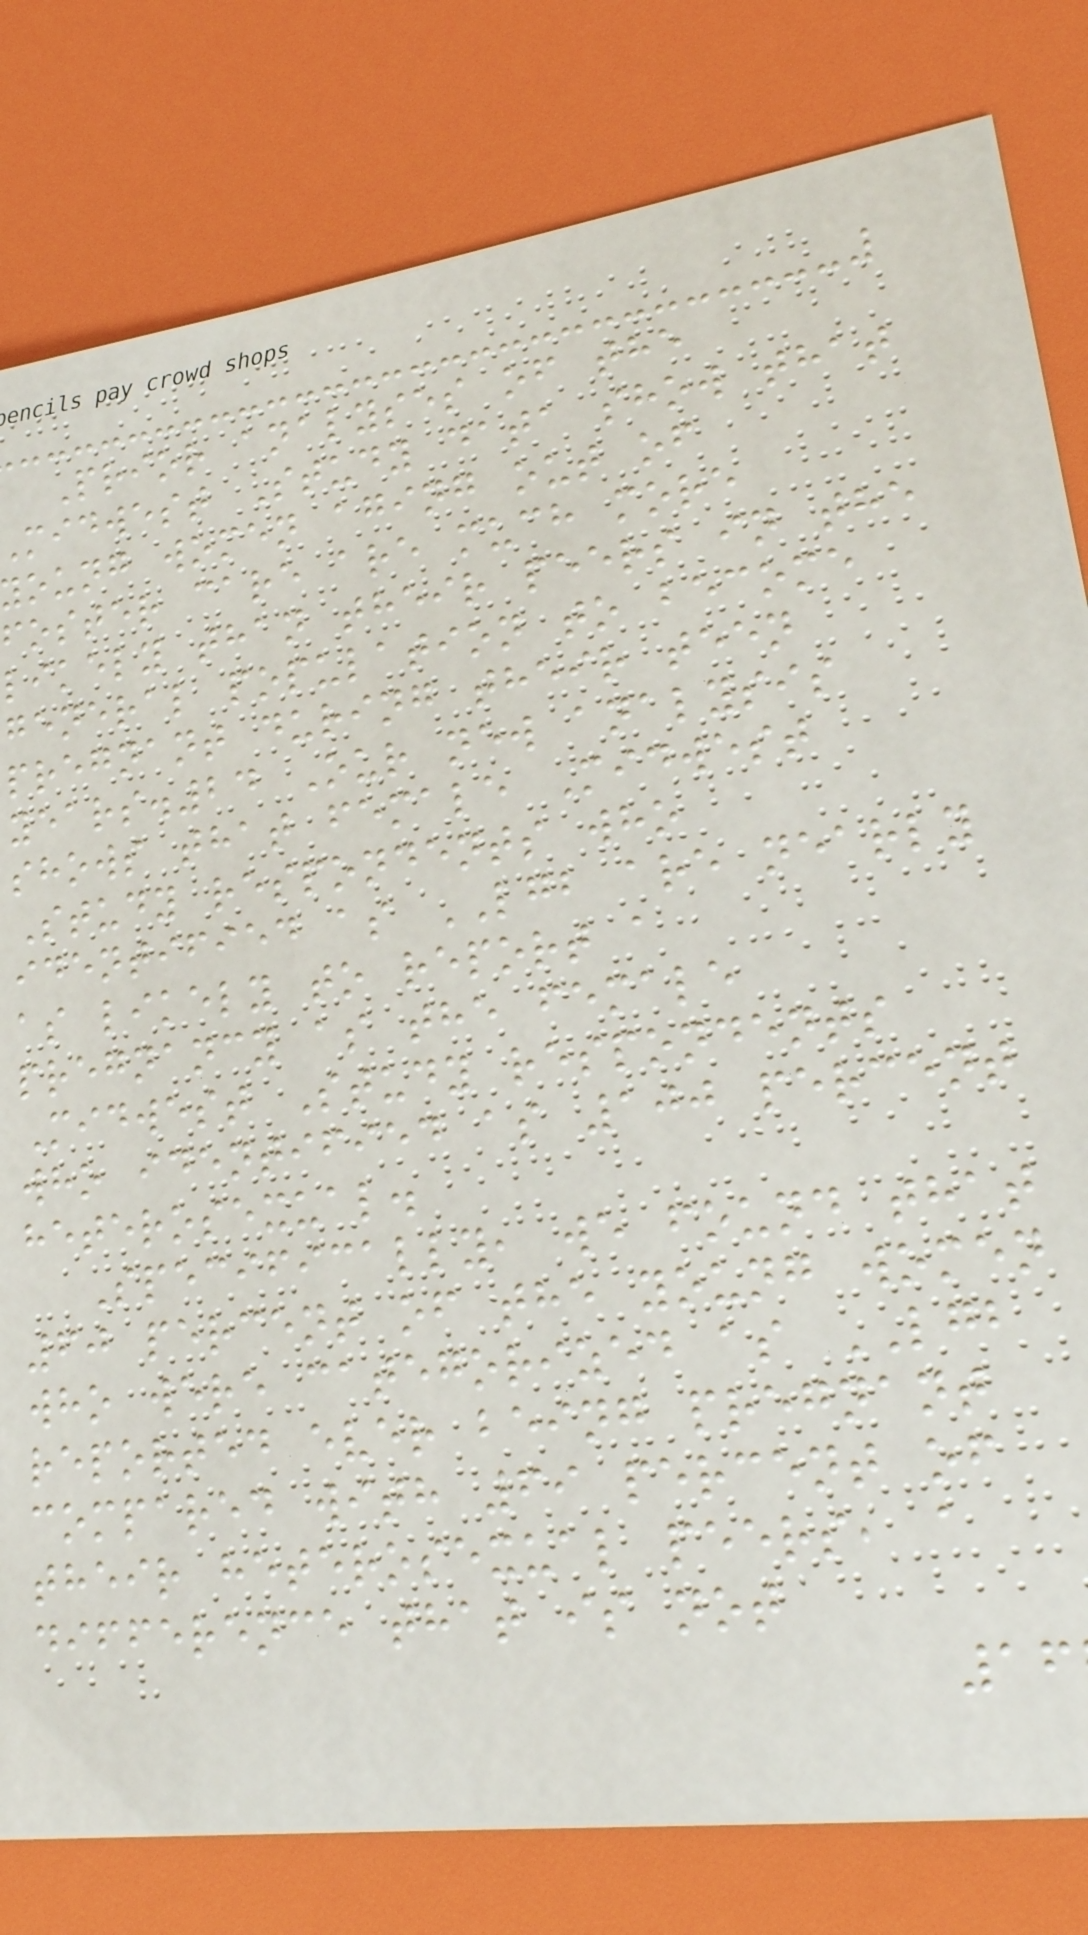Prior analyses of the
midwest Study data show that
oung women aging out of
foster care are much more
likely than their peers in the
general population to become
pregnant during their teen
years.24 Our new analysis
shows that female Midwest
Study respondents who
identified as LGB are nearly
as likely to report a
pregnancy as the female
Midwest Study respondents
who identified as 100 percent
heterosexual.
Specifically, we found that
60 percent of the young women
who were categorized as LGB
reported ever being pregnant
compared with 69 percent of
their heterosexual peers, a
difference that is not
